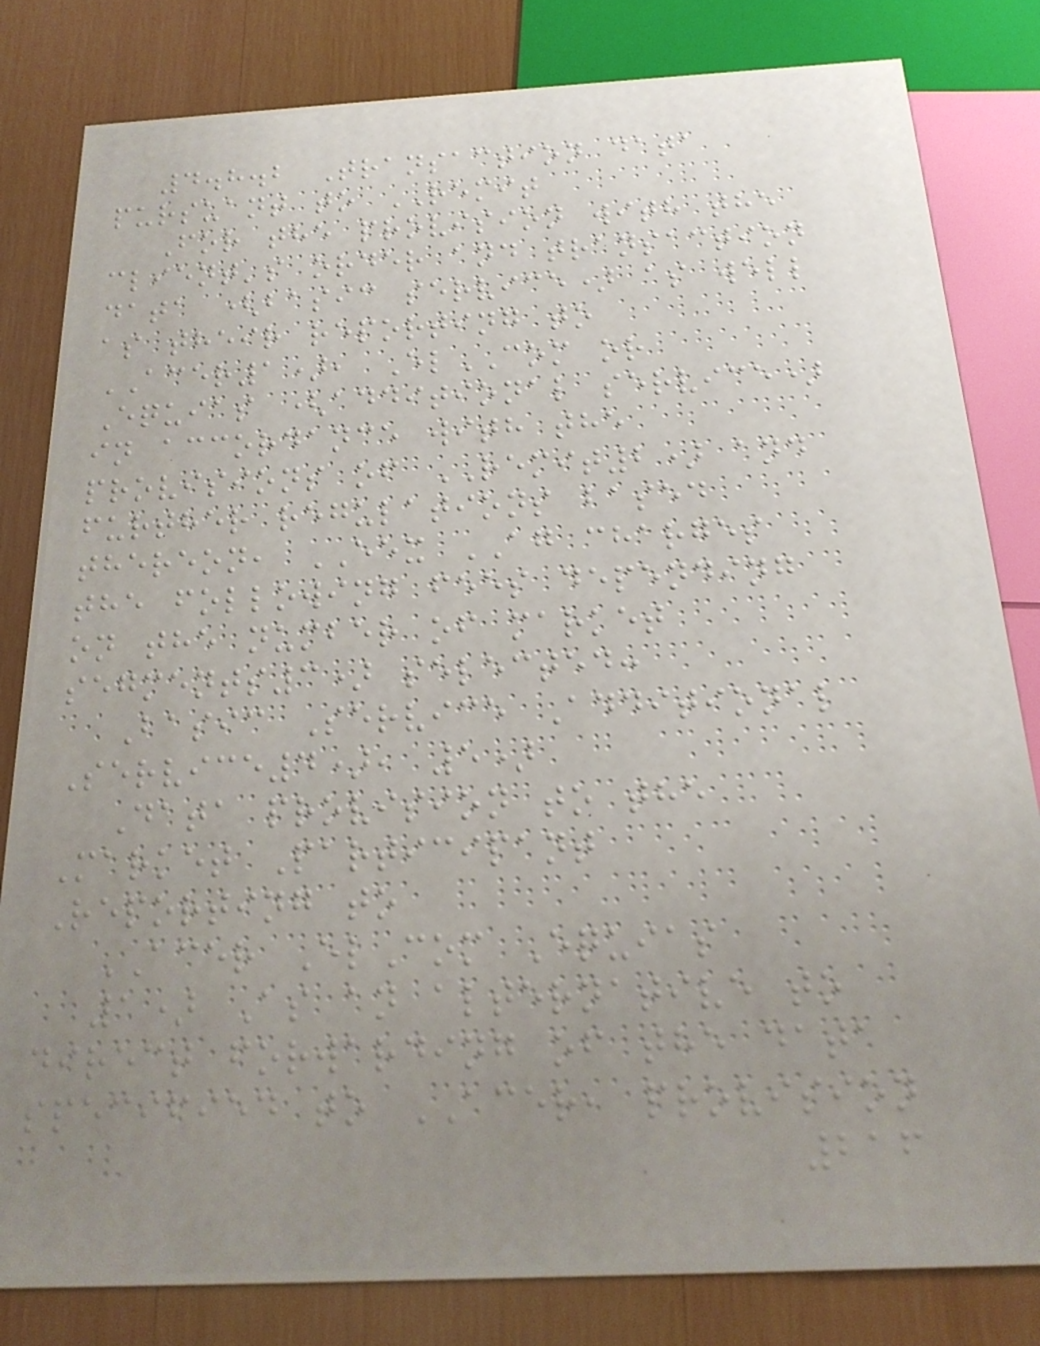4.8.2 Transaction data
pursuant to REMIT
For the provision with the
client's order and transaction
data (basic service) as well
as their reporting to
ACER1), ElCOM or
Equias (additional service)
in accordance with the
provisions of REMIT2) and
further regulations based
thereon, EEX AG charges
the following fees depending
on the number of market
segments3) selected:
Basic Service Additional
Service4), 5)
Data provision to the
Market Participant
Reporting to
ACER ElCom Equias
1) As an alternative to
direct forwarding of the data
specified to ACER, provision
216
